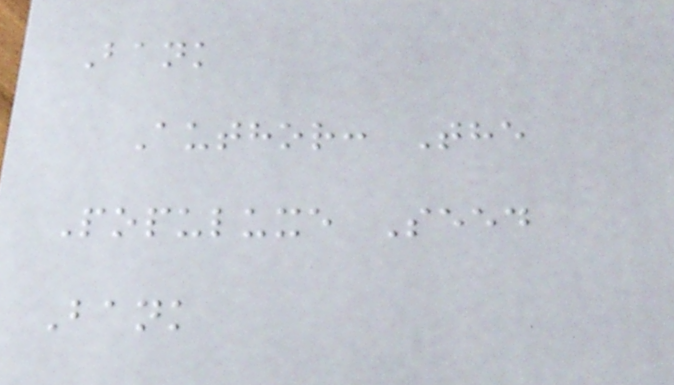Bank
Author: The
Populuxe Seed
Bank
